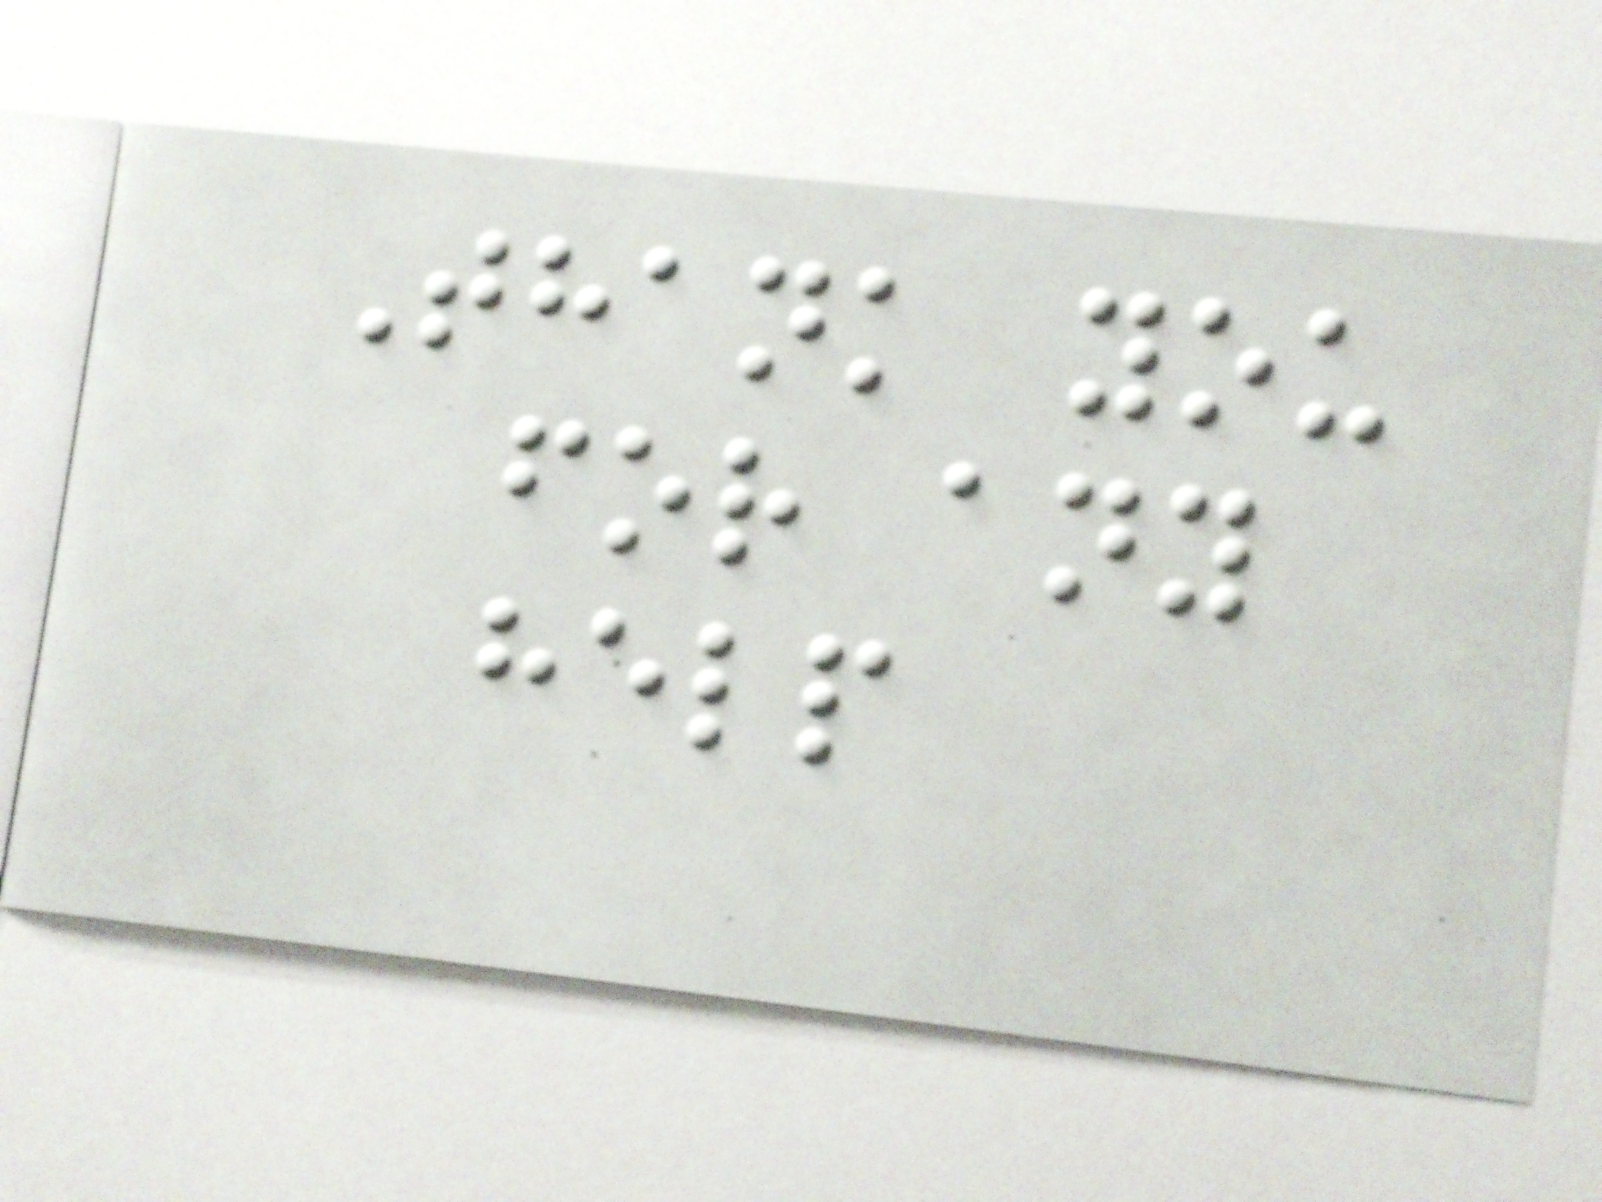Thank you
for any
help
